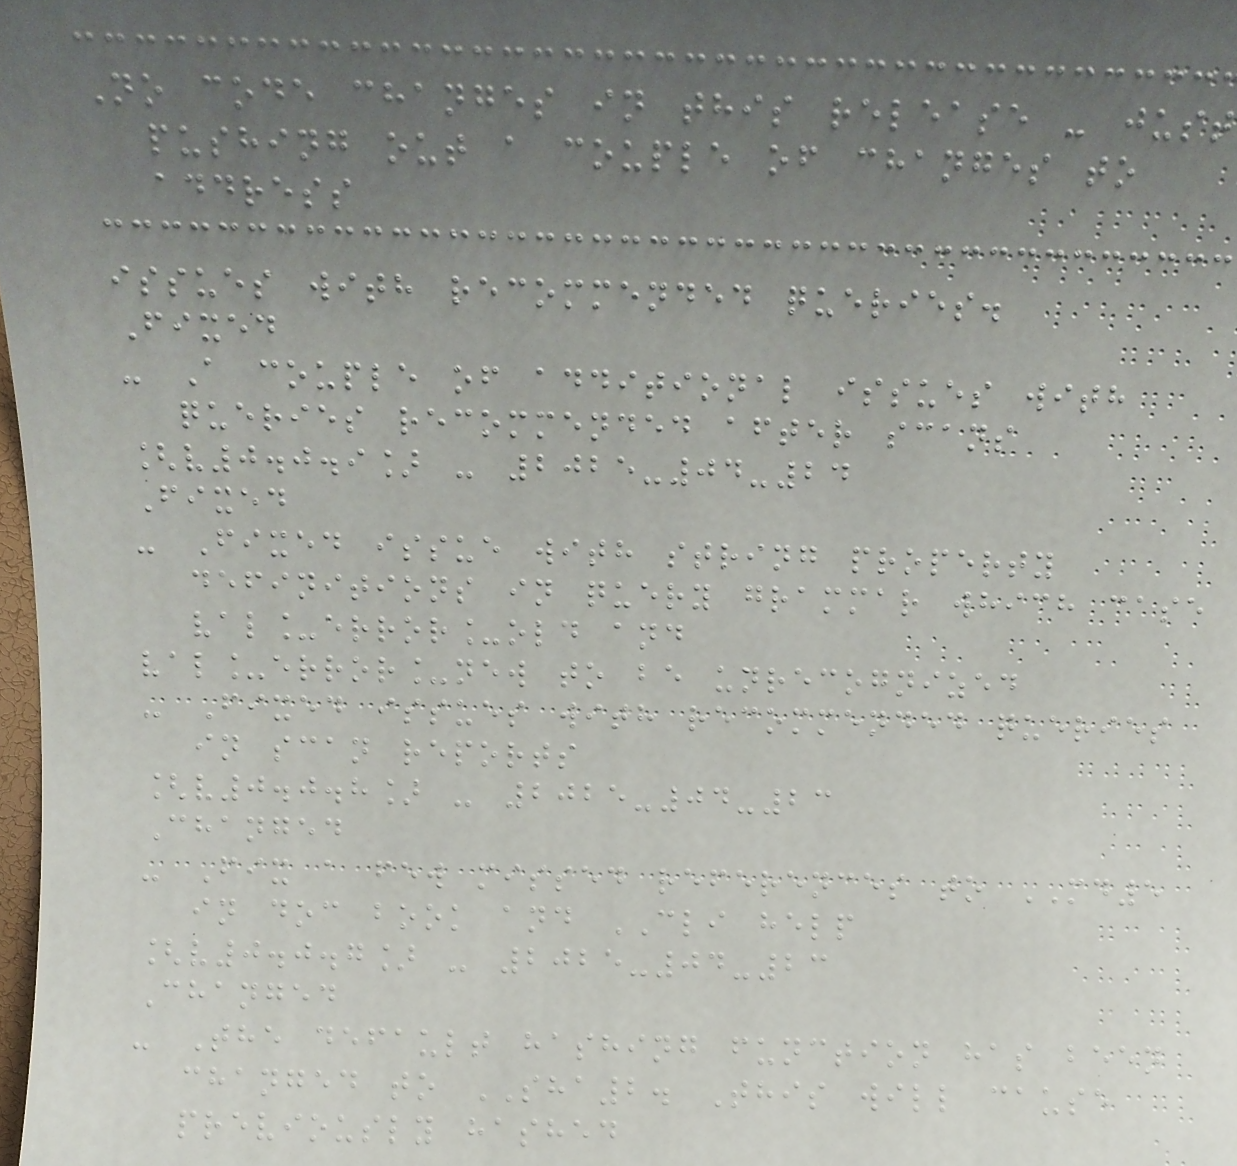No code changes in this release - just
pushing out a couple of changes to
address
issues with recommended queries.
Fixed
- A couple of additional issues with
queries recommended after scans
[v0.0.9] - 2025-04-24
Fixed
- Fixed issue with string property
definitions in query grammar which case
val_error_old and
val_error_new to be unrecognized
- Fixed issues with recommended queries
in scan reports
[v0.0.8] - 2025-04-23
Changed
- Fix a few missed references to MD5
in doc book and CLI help
[v0.0.7] - 2025-04-23
Changed
- The default hashing function has been
changed to SHA2. This will cause
previously hashed
